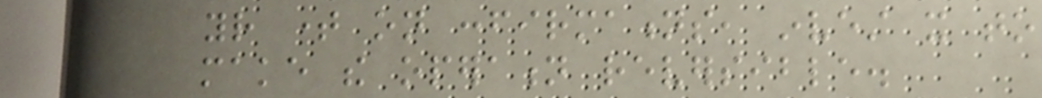your time on confirmations, invest it to
make the operation reversible.
